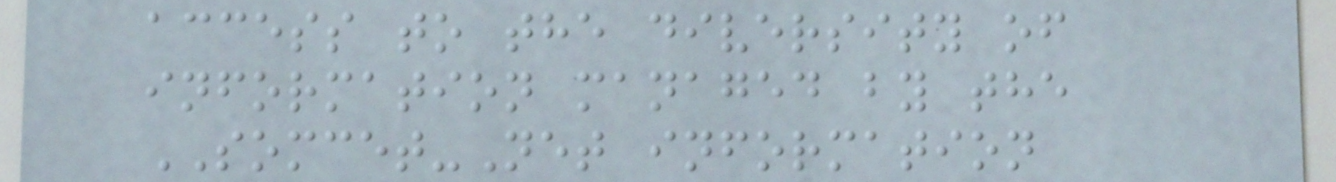access to the diversity of
information managed by the
SOMCET-Net information
